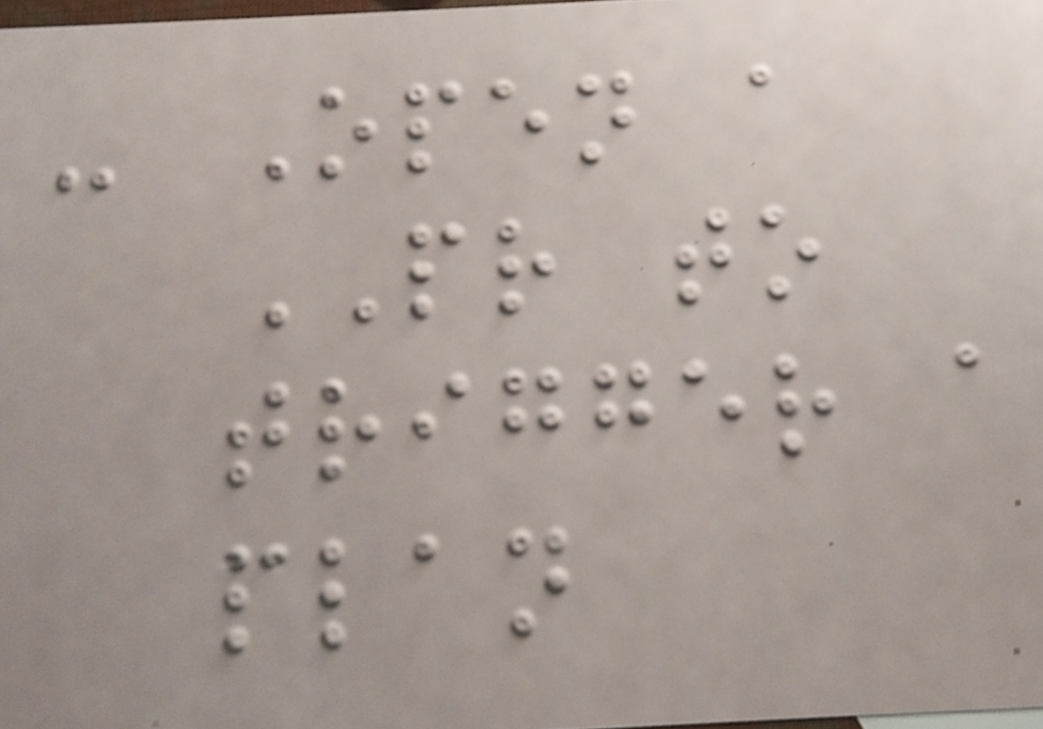- Open a
PR to
trigger a
plan
